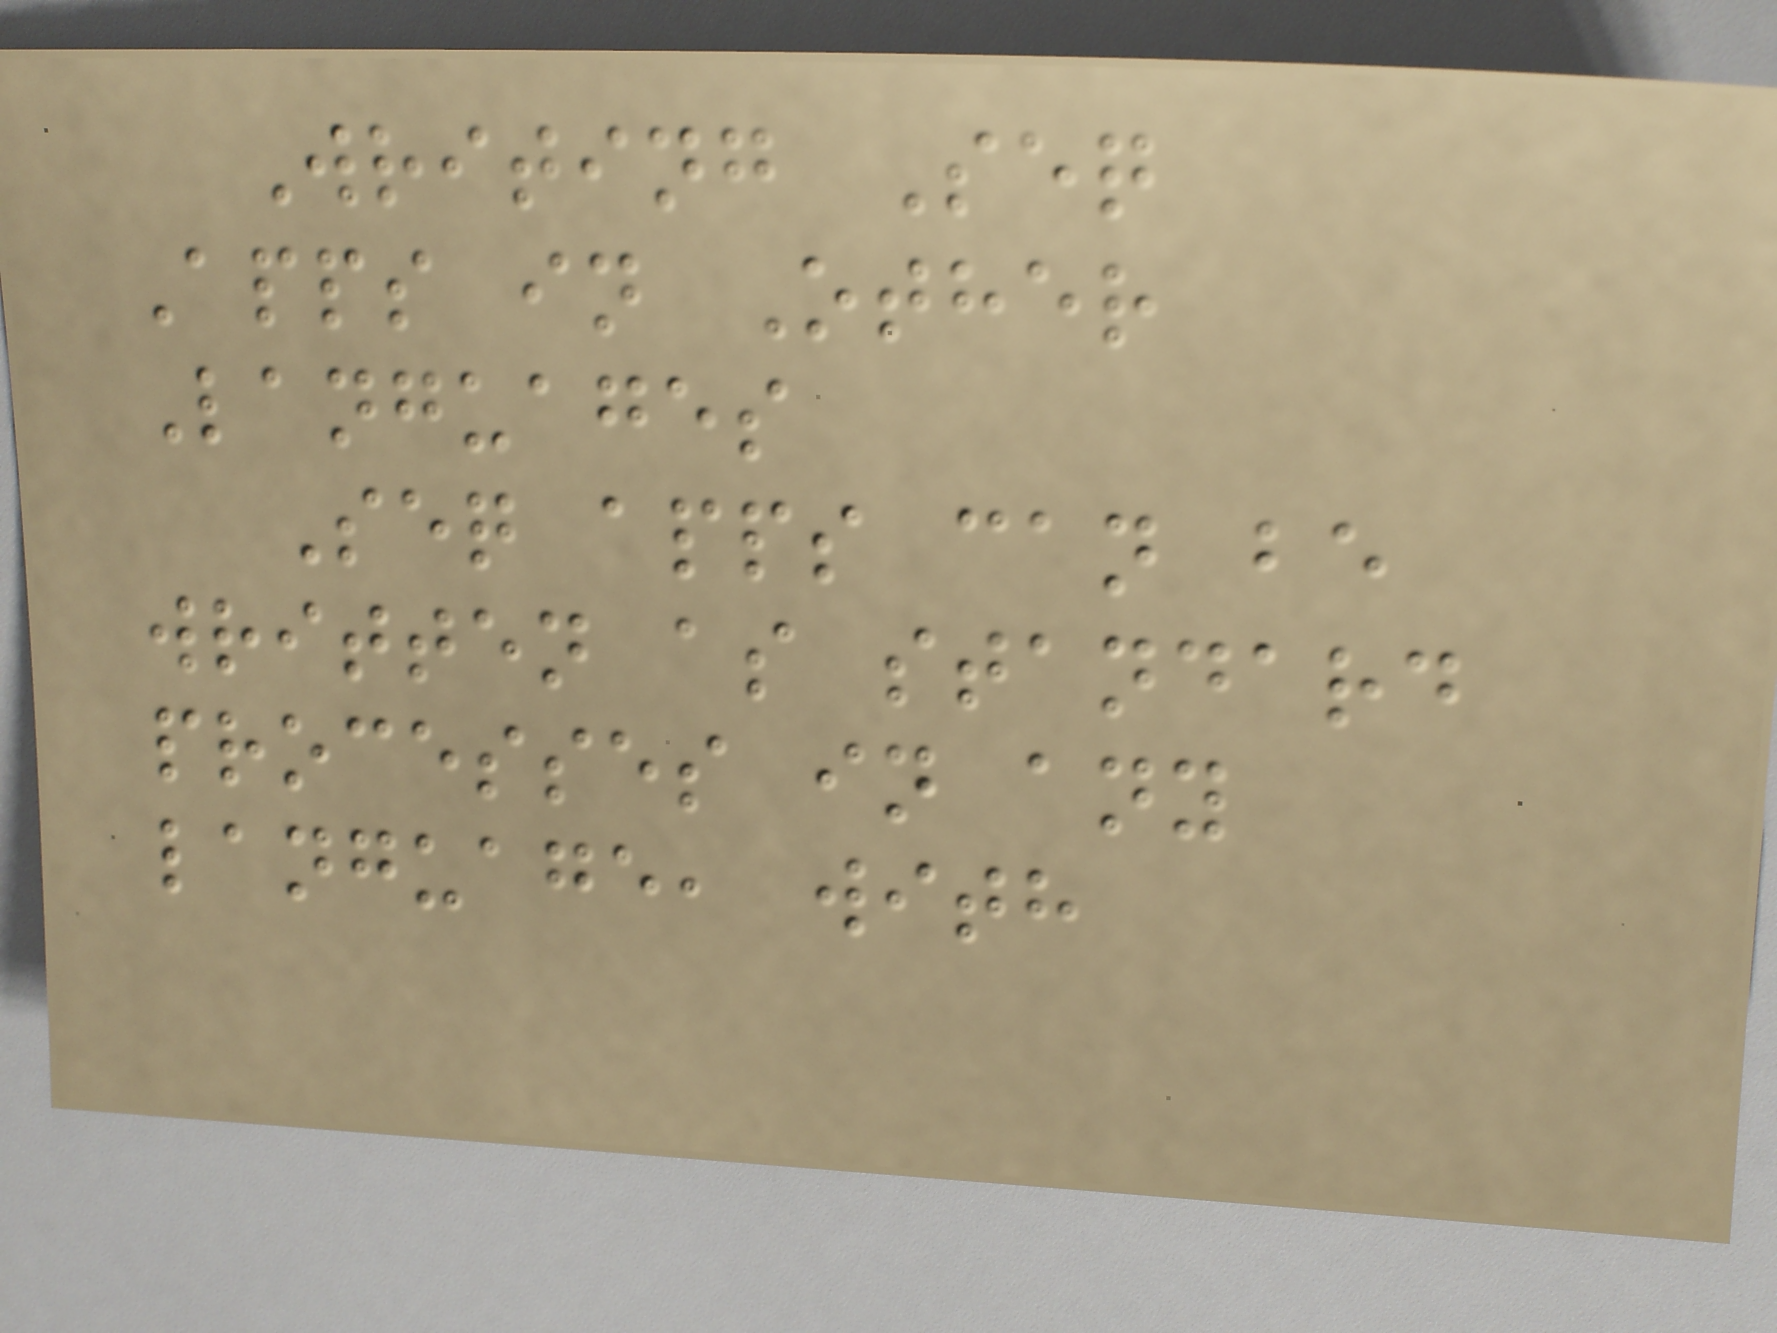Writing Seq
Apps in Other
Languages
Seq apps can be
written as standard
processes in any
language, with
